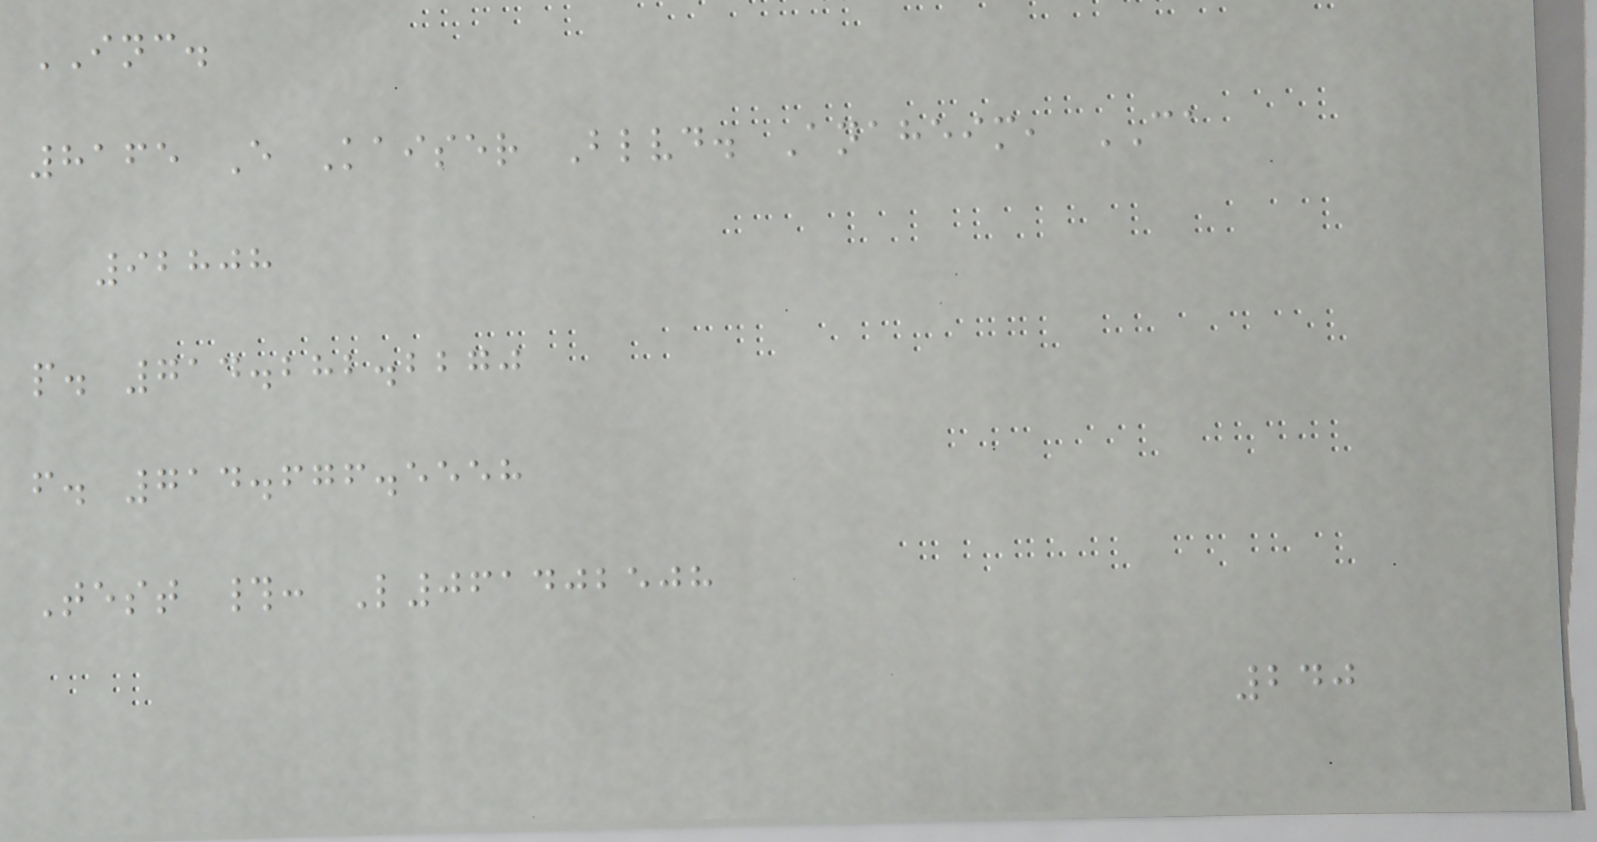INC.
8165 E Kaiser Blvd. Anaheim, CA
92808
p. 714.282.2270
f. 714.676.5558
Test #: L061402508
240
